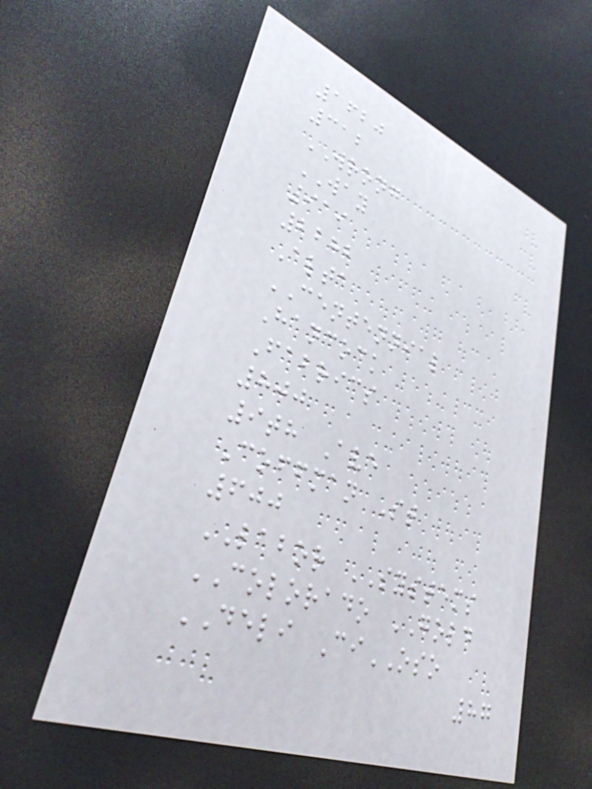1620
312
WRONG
WAY
919
2282
Alta
CENTENNIAL
Hancock
Fabrics
800
9th Ave
Coffman St
600
LABOR SYSTEMS
COLORADO GOLD
DELI CiOSO
87
